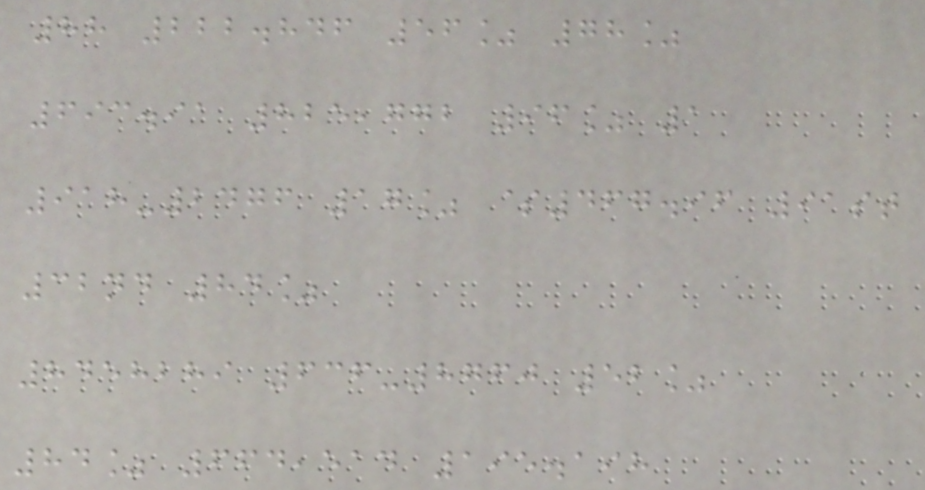88 222.846 56% 78%
693.91 825,772 96% 1
918-2476 17% $467.96 91st
32nd 84%
8458289 636-8760 52%
84% 664,514 195.198
